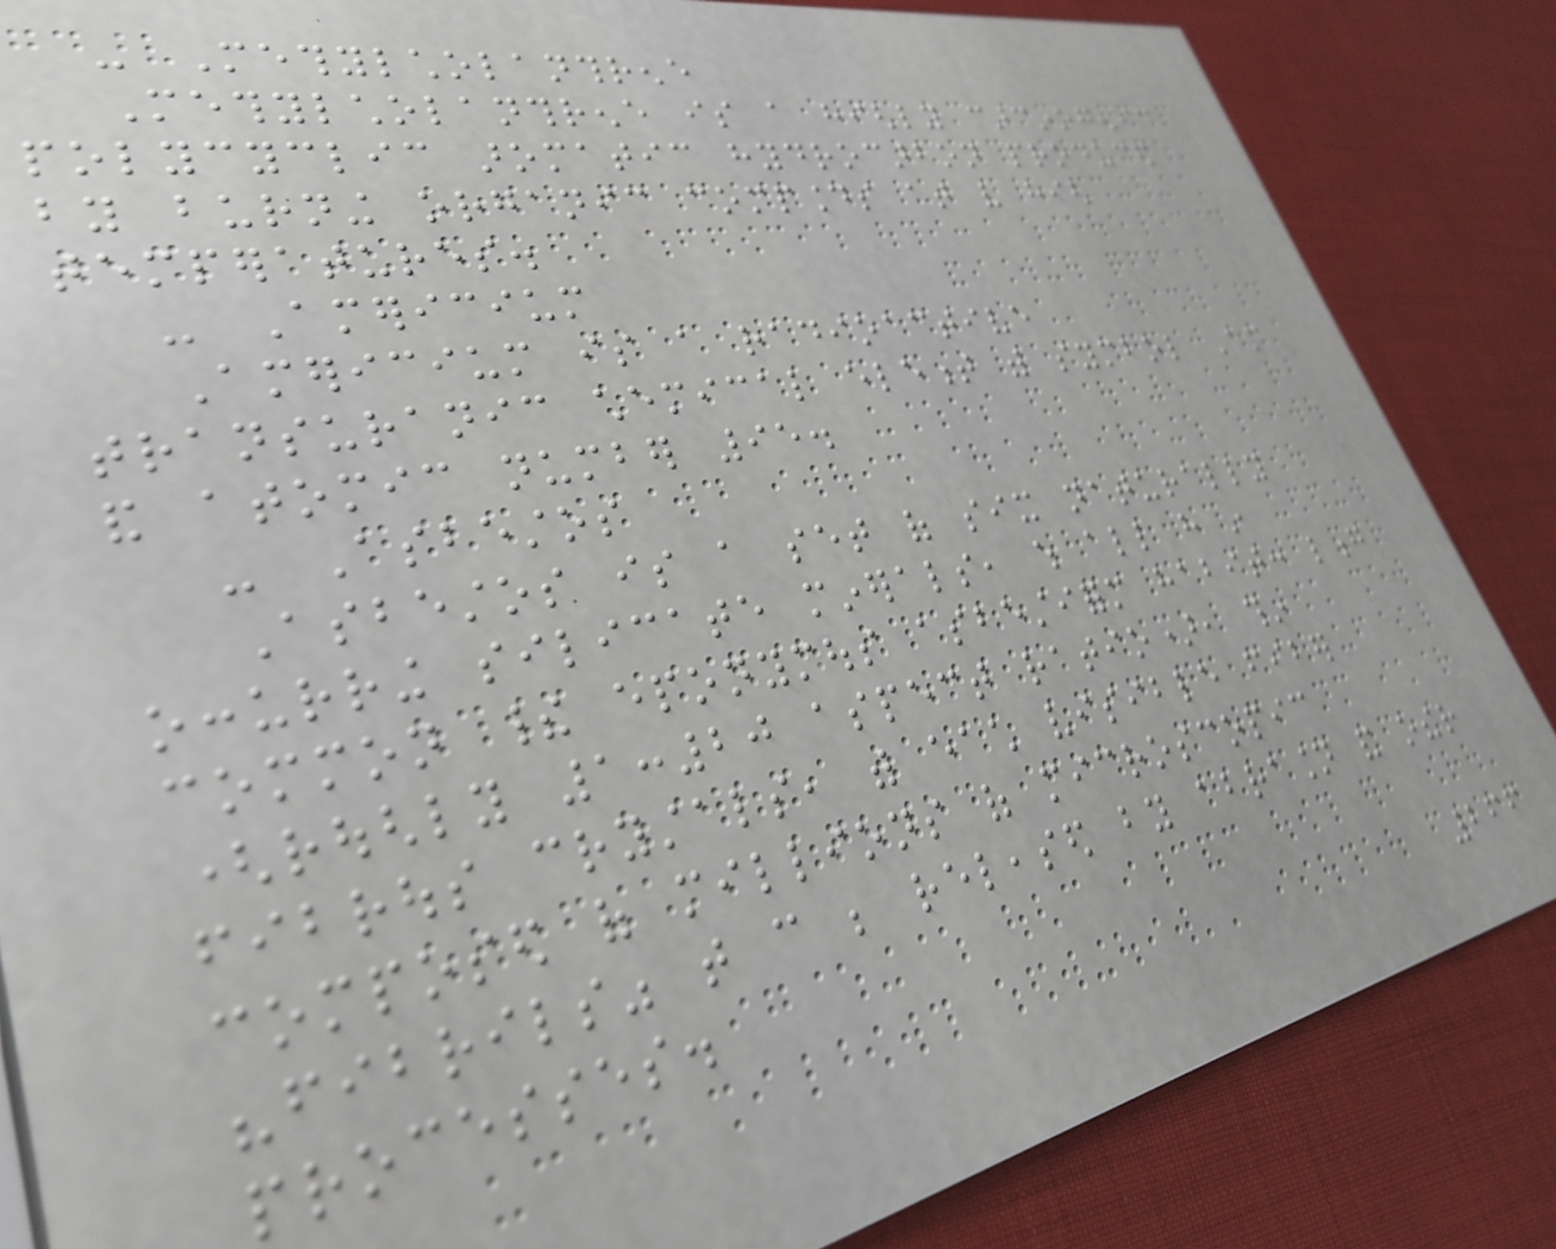- Methylcholanthrene
Methylcholanthrene is a highly carcinogenic
polycyclic aromatic hydrocarbon produced
by burning organic compounds at very high
temperatures.
- Americium
Americium is a radioactive
transuranic chemical element with symbol Am
and atomic number 95.
- Asbestos
Asbestos is a set of six naturally
occurring silicate minerals, which all have in
common their eponymous asbestiform habit: long
(roughly 1:20 aspect ratio), thin
fibrous crystals, with each visible fiber
composed of millions of microscopic
"fibrils" that can be released by abrasion and other
processes.
266
